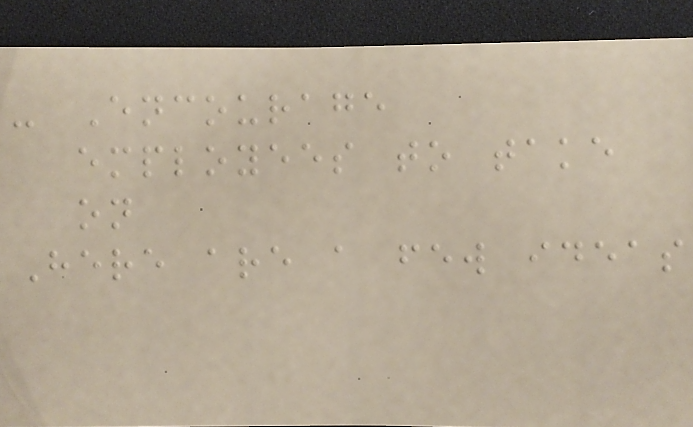- Encourage
employees to take
on
Here are a few ideas
